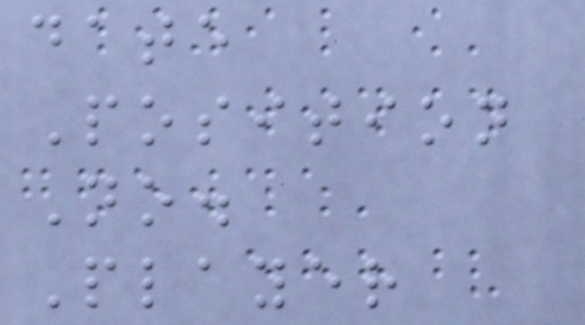date
Position
No.
Player
